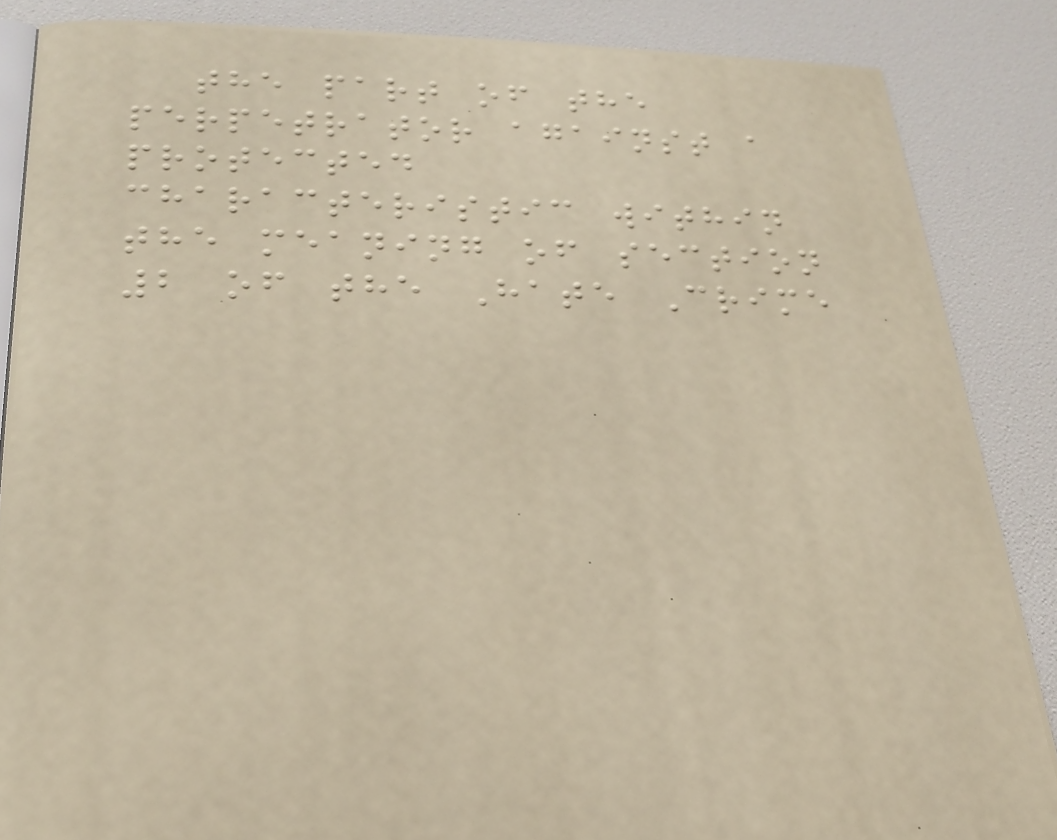the part of the
perpetrator against a
protected
characteristic within
the meaning of section
2 of the Hate Crime
